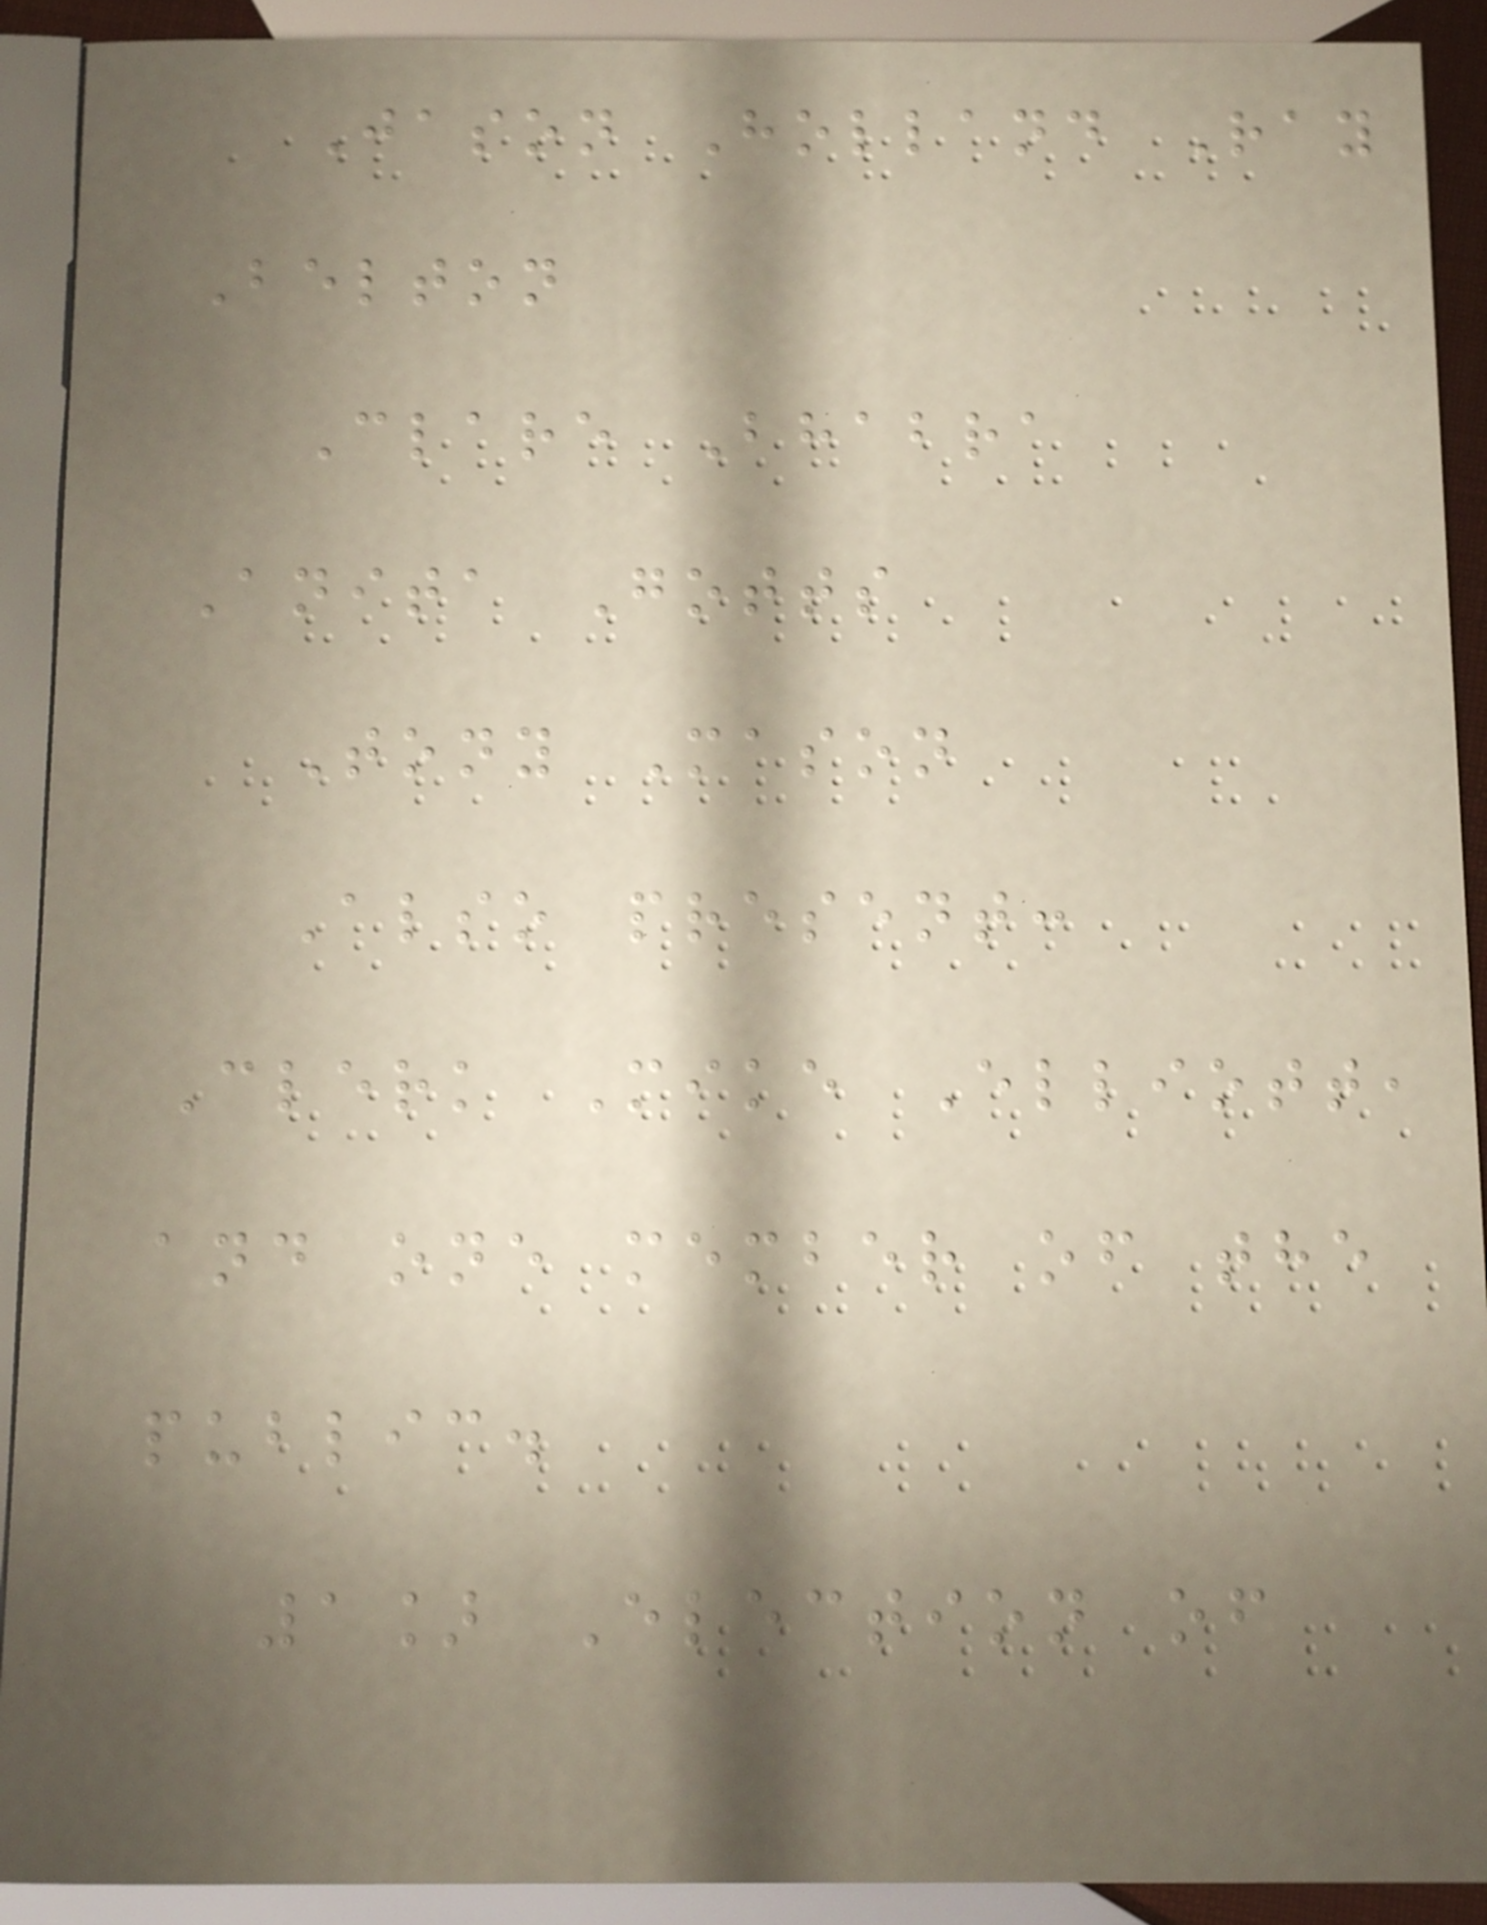Jason Holland Ray
Belton
Clare Bhabra
Anita Gotts
Tony Mason
Also present:
Clerk Mike Elliott,
and one member of the
public.
1] Election of
